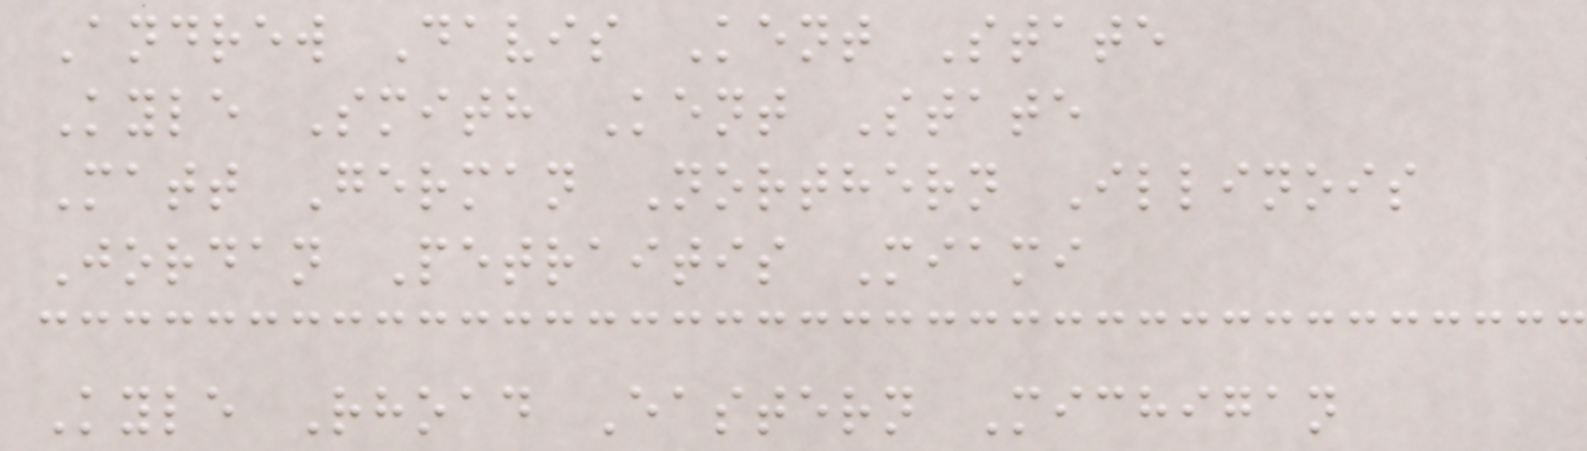Andrew Davis Kent State
Kyle Smith Kent State
Matt German Northern Illinois
Jordan Petraitis Miami
Kyle Rhoad Eastern Michigan
